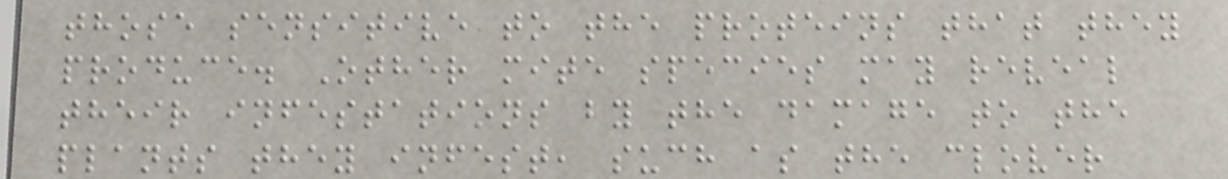those sensitive to the proteins that they
produce. Other mite species may reveal
their infestations by the damage to the
plants they infest, such as the clover
